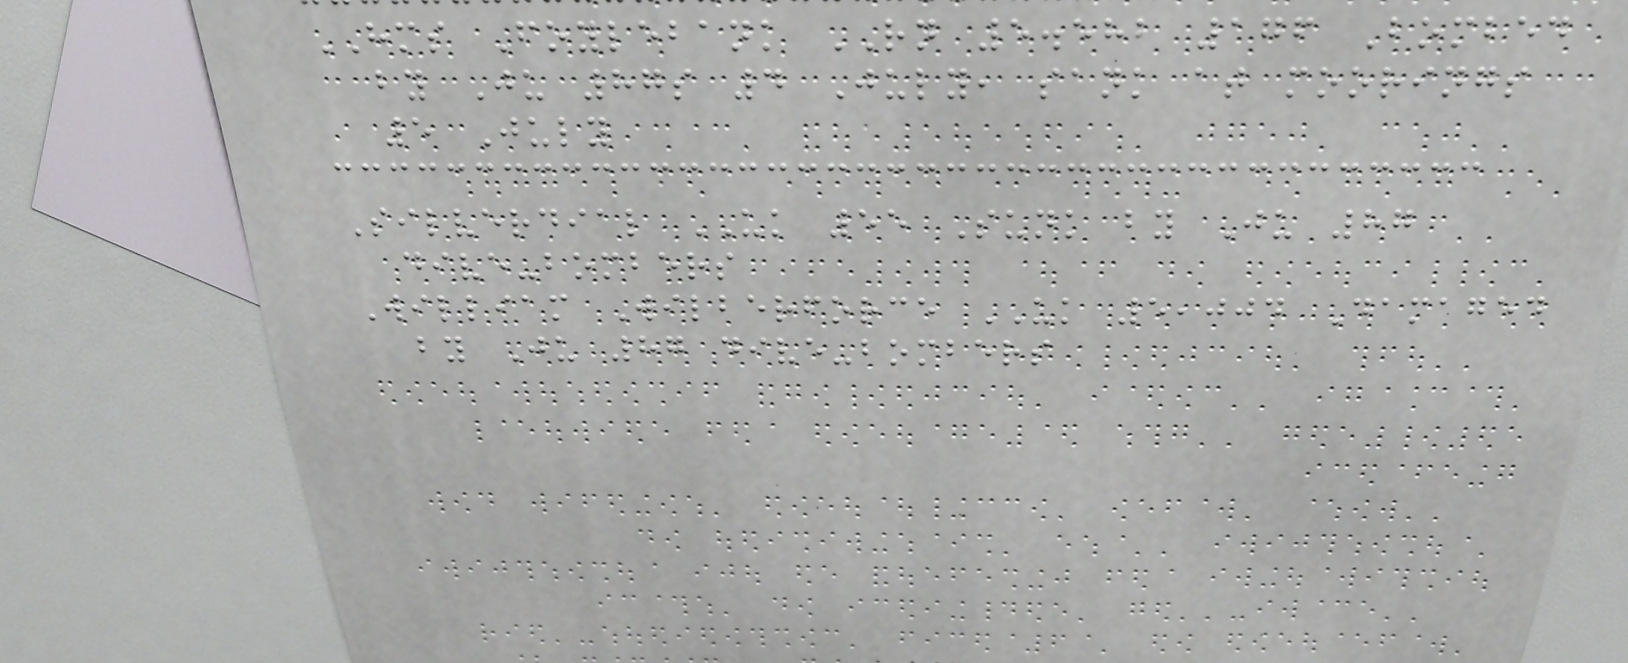HMS Foylebank RN 5.582 176 Bombed
by Ju 87s 4 July, sank at moorings
5 July
Silverdial UK 55 Sunk by Ju 87
dive-bombers
William Wilberforce UK 5,004 Damaged
by Ju 87 dive-bombers
